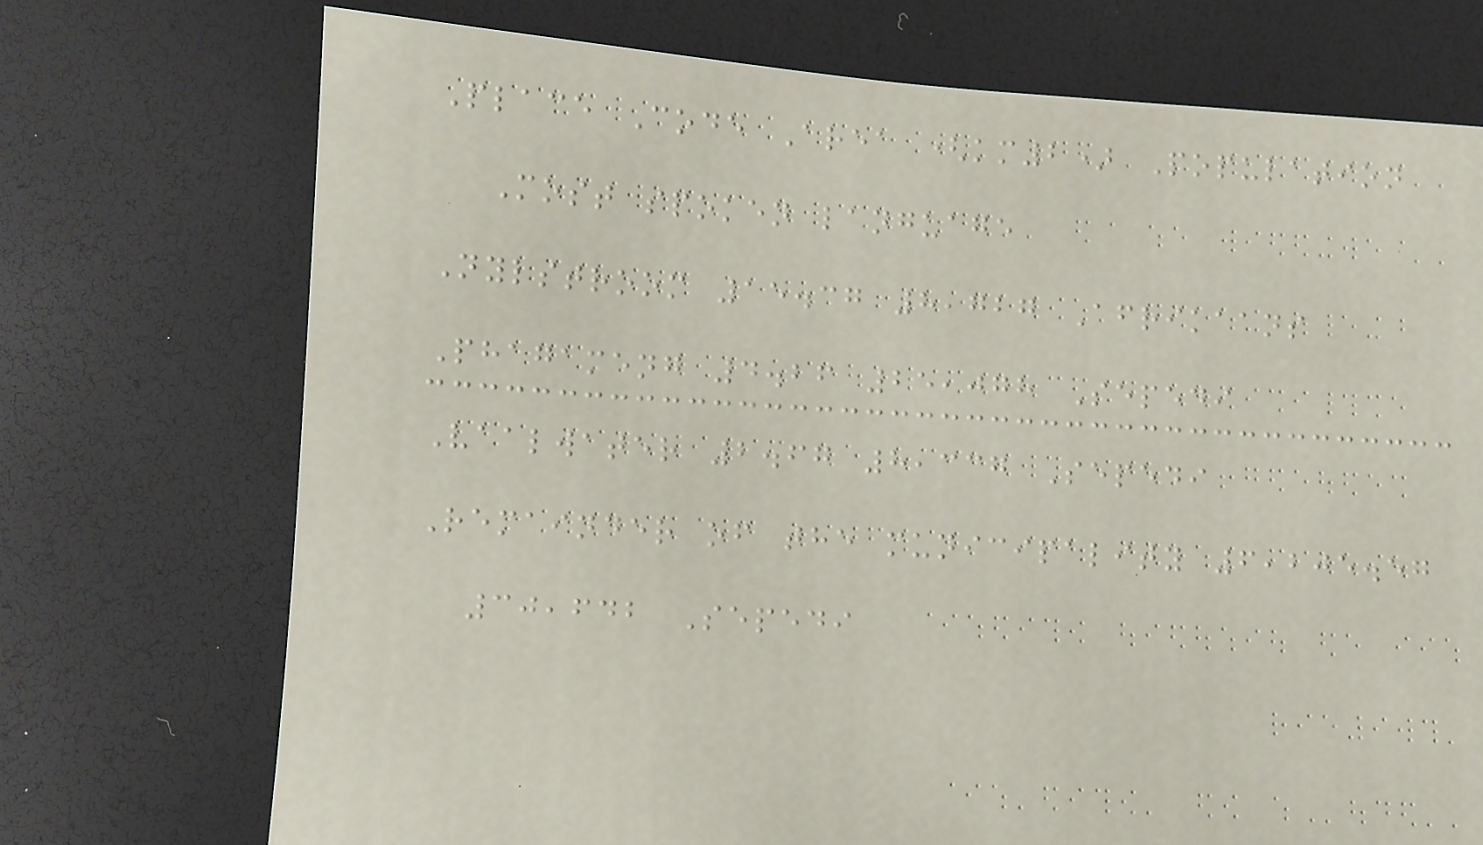Place Code Area (km2) Population
Most spoken language
Nylstroom 15.37 8,727 Afrikaans
Phagameng 4.26 25,078 Sepedi
Vaalwater 2.67 8,337 Sepedi
Remainder of the municipality 6,205.57
30,642 Sepedi
